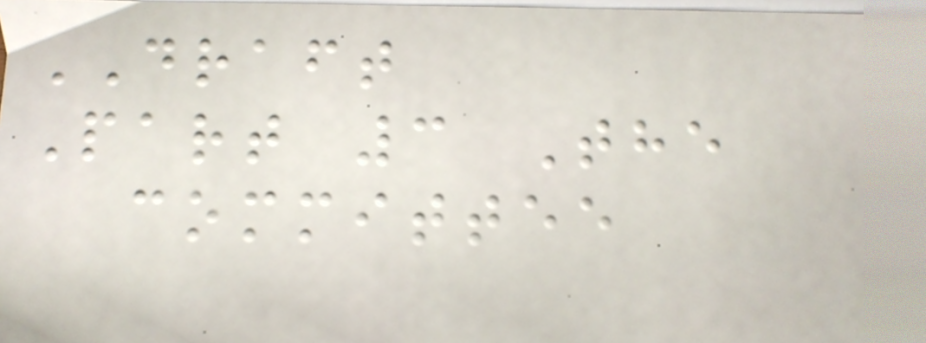DRAFT
Part 3 The
committee
